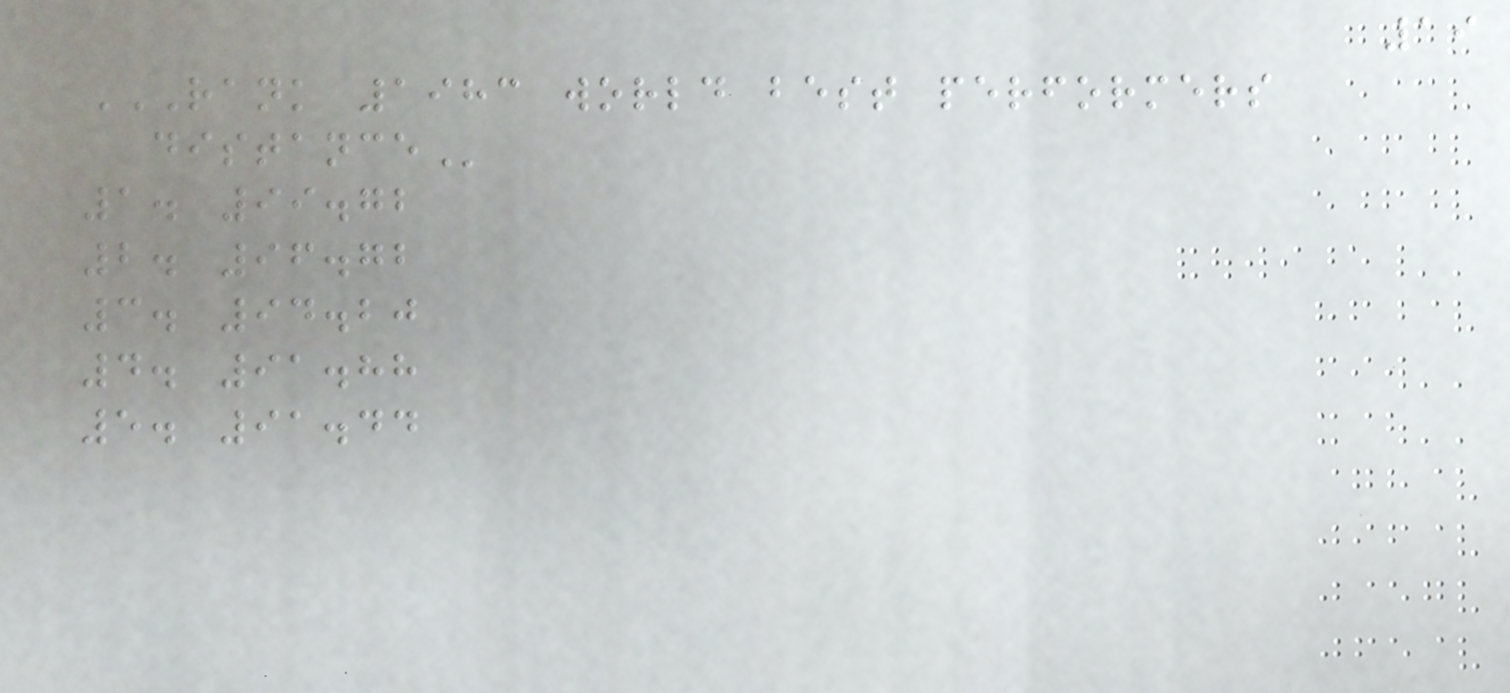19
RANK 1983 WORLD BEST PERFORMERS
DISTANCE
1. 99.72
2. 96.72
3. 94.20
4. 91.88
5. 91.44
